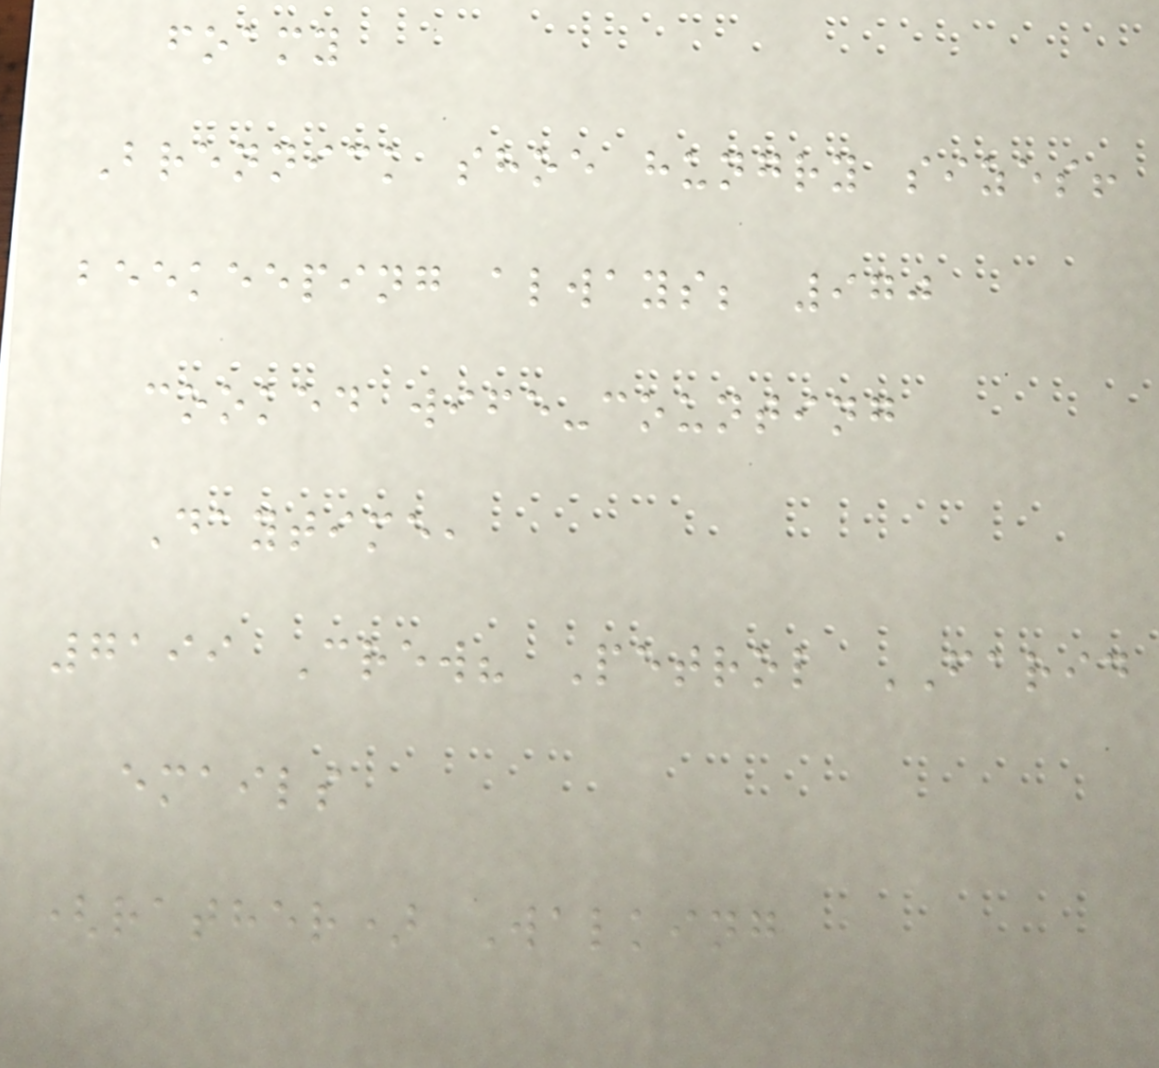foamy
Brennick shoe hungry sizes!
beekeeping always; 970
cooked wife-counting
Daytime,
7199 Crew? Petrol FARID
emails
(rather) Walking
